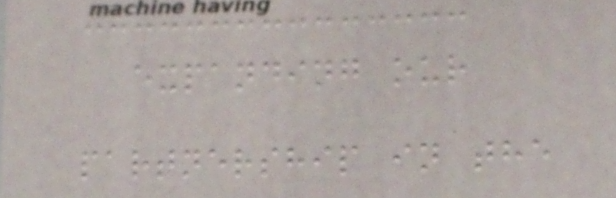expanding our
partnership in the
